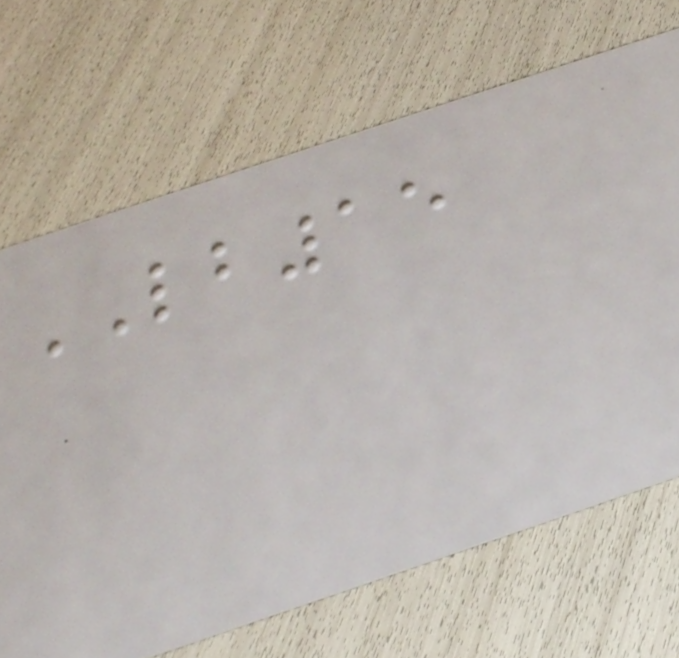LB15
